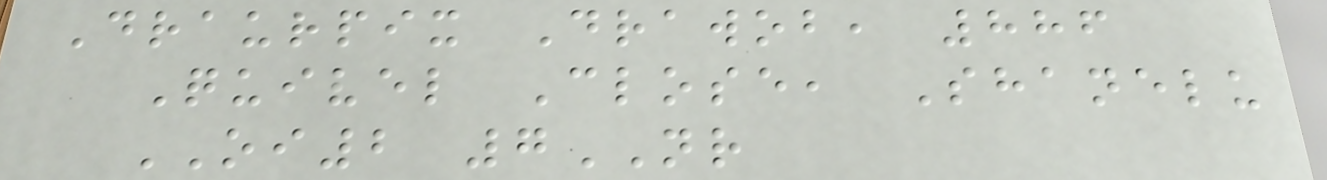Draurpix Drawob, 886
Quivel Close, Shanelu
OI2 7NR
